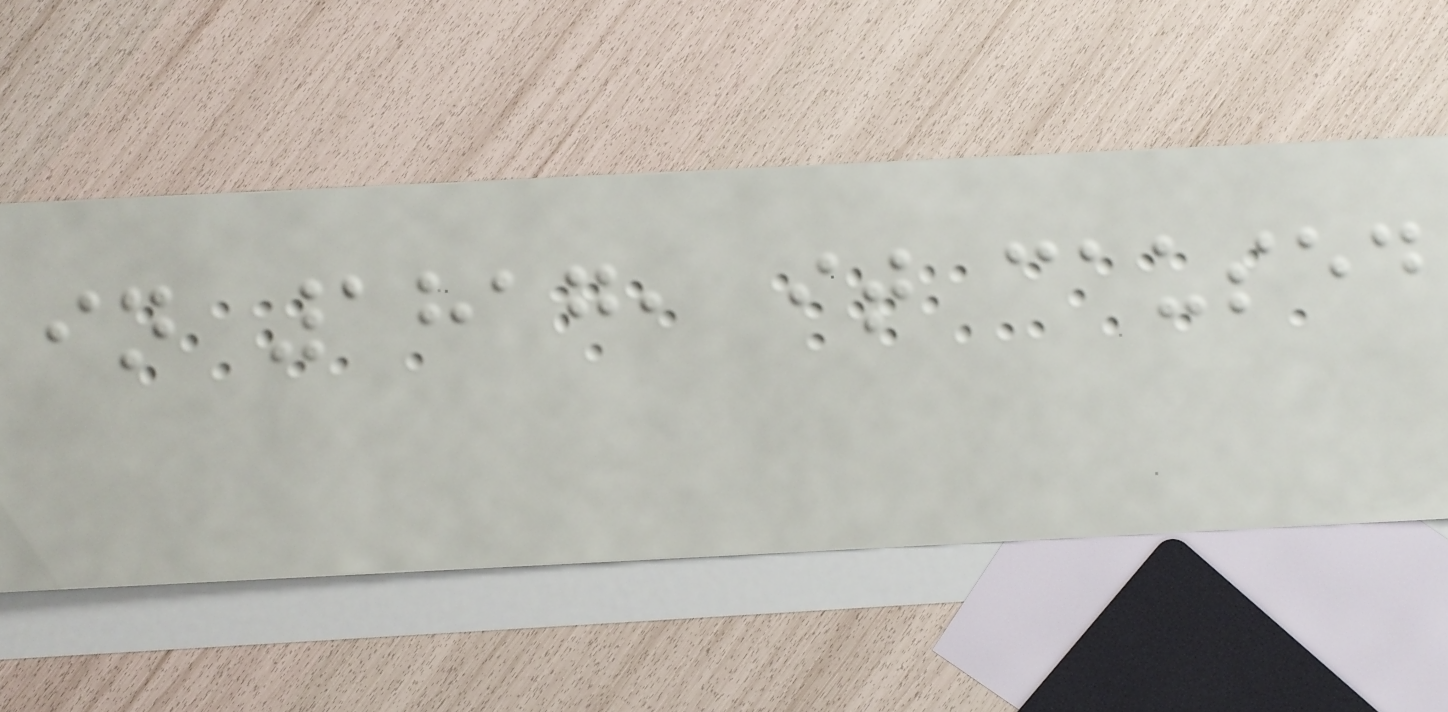in 1817, it caused
